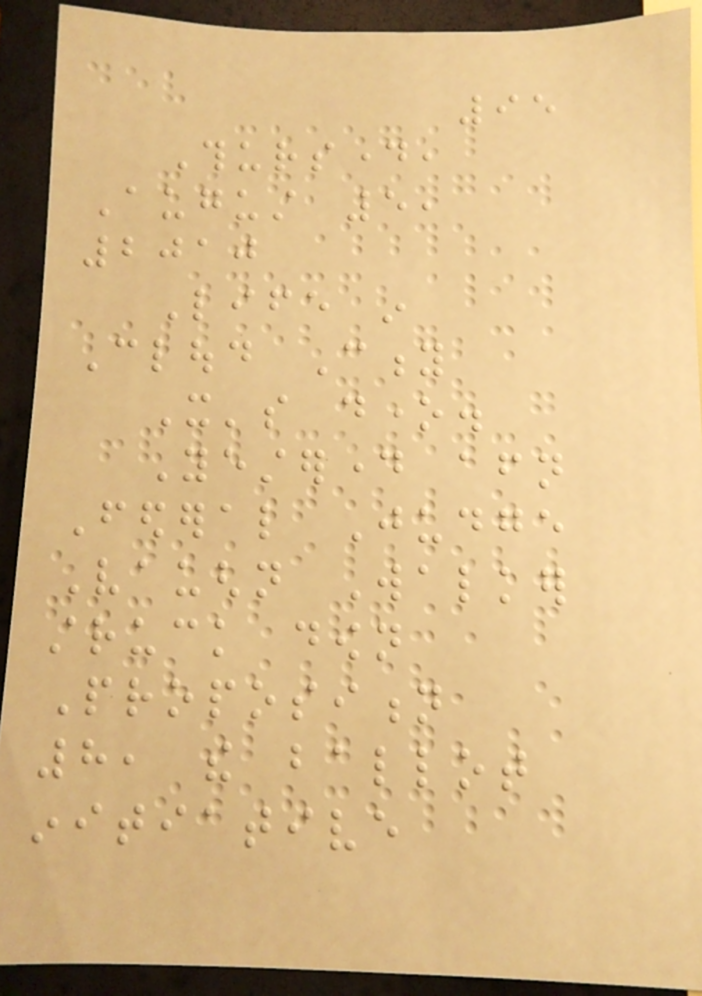95
Thursday,
August 5,
2010
Life in
Cloud City
It's done.
Yesterday afternoon
Federal Judge
Vaughn Walker
struck down
Proposition
8, the ballot
initiative
